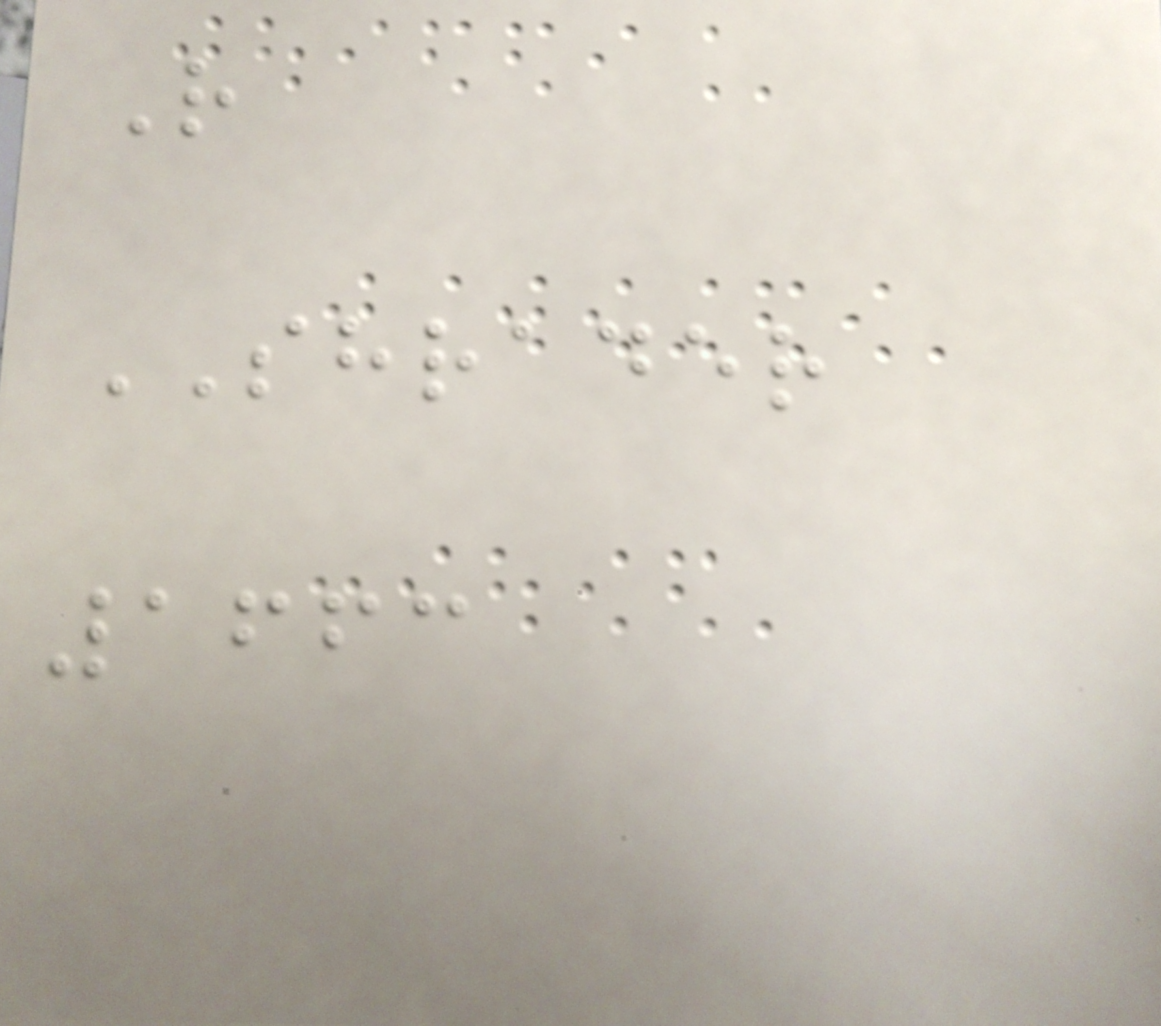R
SHRADER
1663
